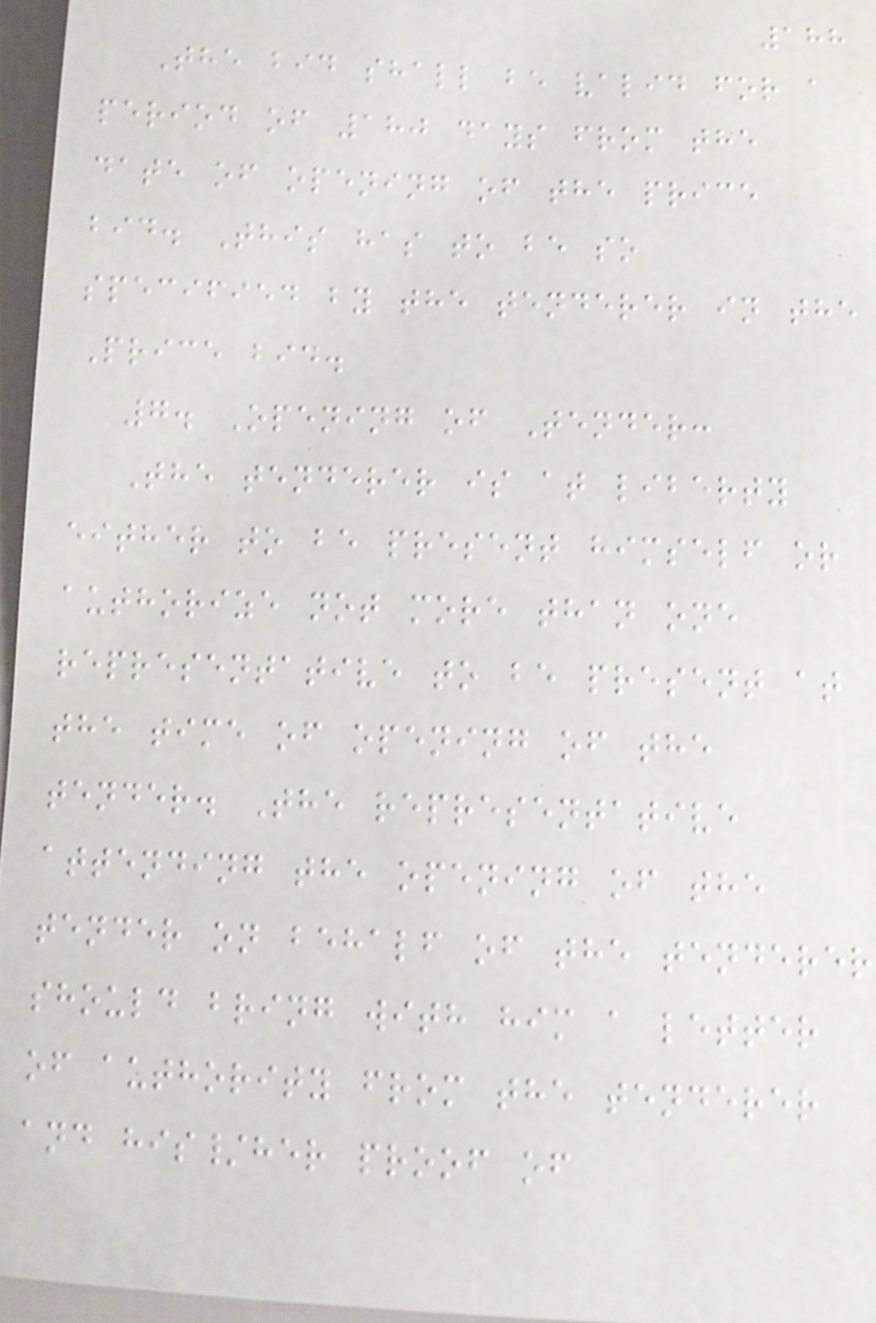188
The bid shall be valid for a
period of 180 days from the
date of opening of the price
bid. This has to be so
specified by the tenderer in the
Price bid.
7. Opening of Tender:
The tenderer is at liberty
either to be present himself or
authorize not more than one
representative to be present at
the time of opening of the
tender. The representative
attending the opening of the
tender on behalf of the tenderer
should bring with him a letter
of authority from the tenderer
and his/her proof of
